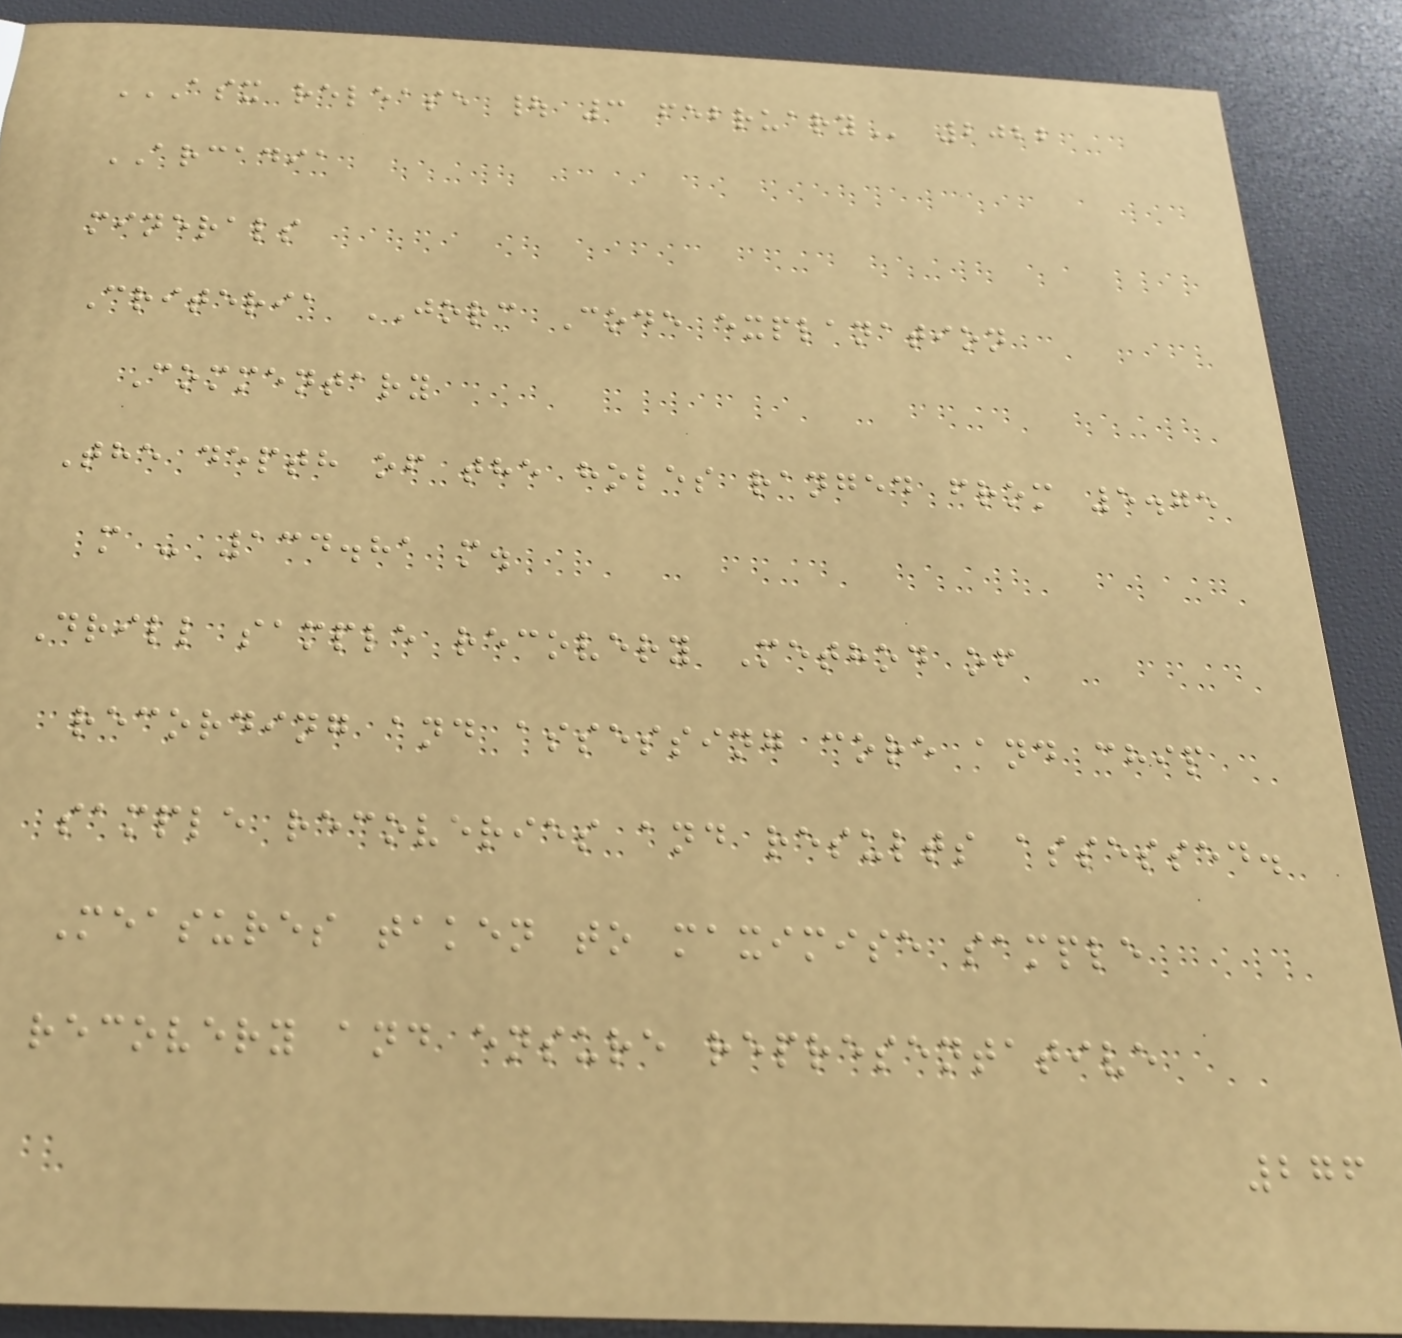ASX RELEASE | 3 FEBRUARY 2022
ARCADIA
minerals
Criteria JORC Code explanation
Commentary
The depth of the holes ranged from 5.75
m - 134.81 m.
Drill sample recovery Method of
recording and assessing core and chip
sample recoveries and results assessed.
Measures taken to maximise sample
recovery and ensure representative
276
